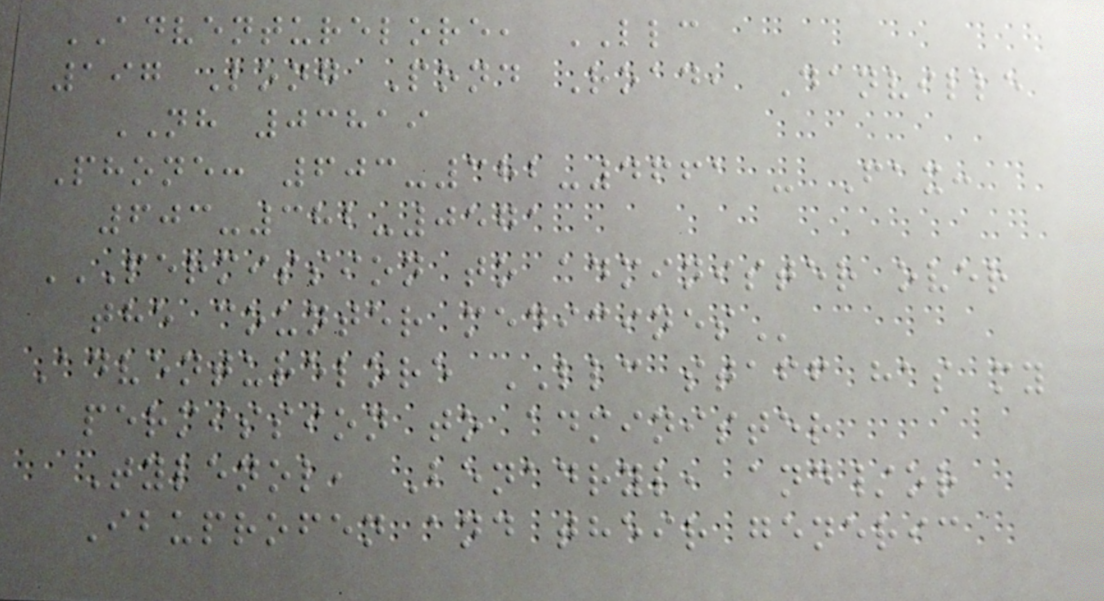ADVENTURELORE, LLC
197 Long Pond Road, Danville
NH 03819
Phone: 603-382-4661 - Fax:
603-382-0571
PERMISSION TO ADMINISTER OVER
THE COUNTER MEDICINES
Adventurelore LLC staff has my
permission to administer
Tylenol, Benadryl, and/or
Ibuprofen and their generic
